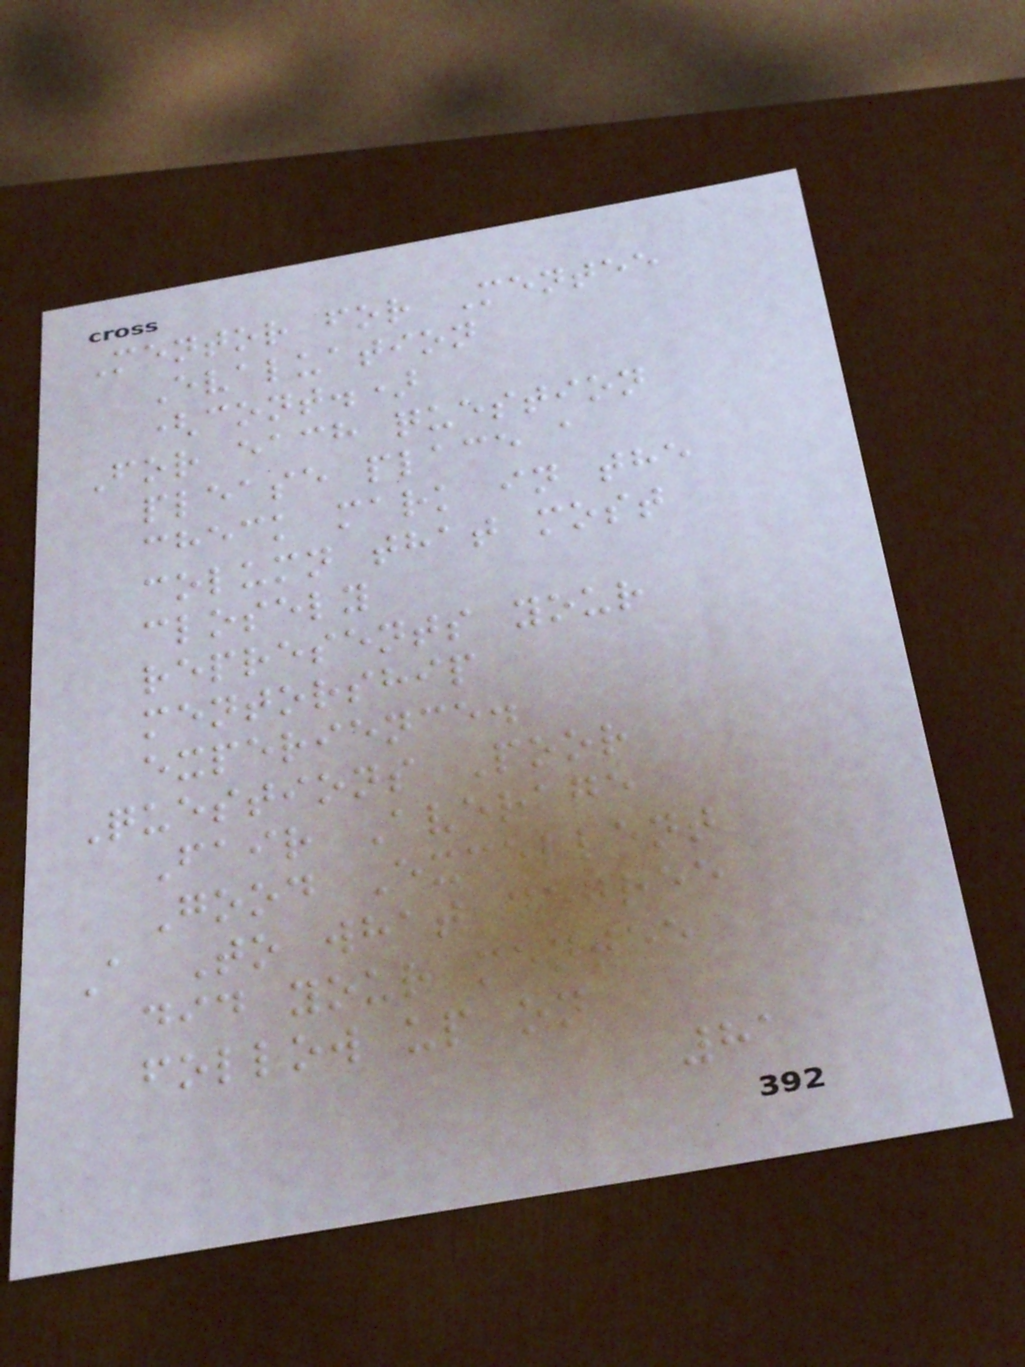Mentor for Mentee
Evaluation
(cont.)
For each question
please place a
check mark in the
column that most
closely
represents your
mentorship
experience.
Questions Poor
Fair Average
Good Excellent
A To what degree
did your mentee
follow up on
81
